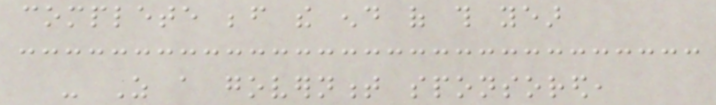complete before the end of this year
- As a government sponsored,
